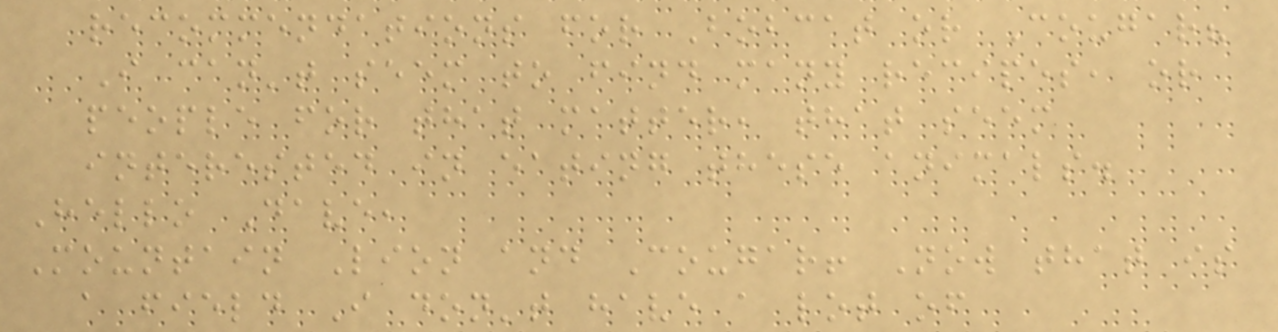recommendations for Bobcat or Cougar?
I can't seem to find many recipes, or
people for that matter, that seem
interested in eating these animals.
Hello Dave,
Mountain Lion and Cougar! Now that is
a field I don't have a lot of
